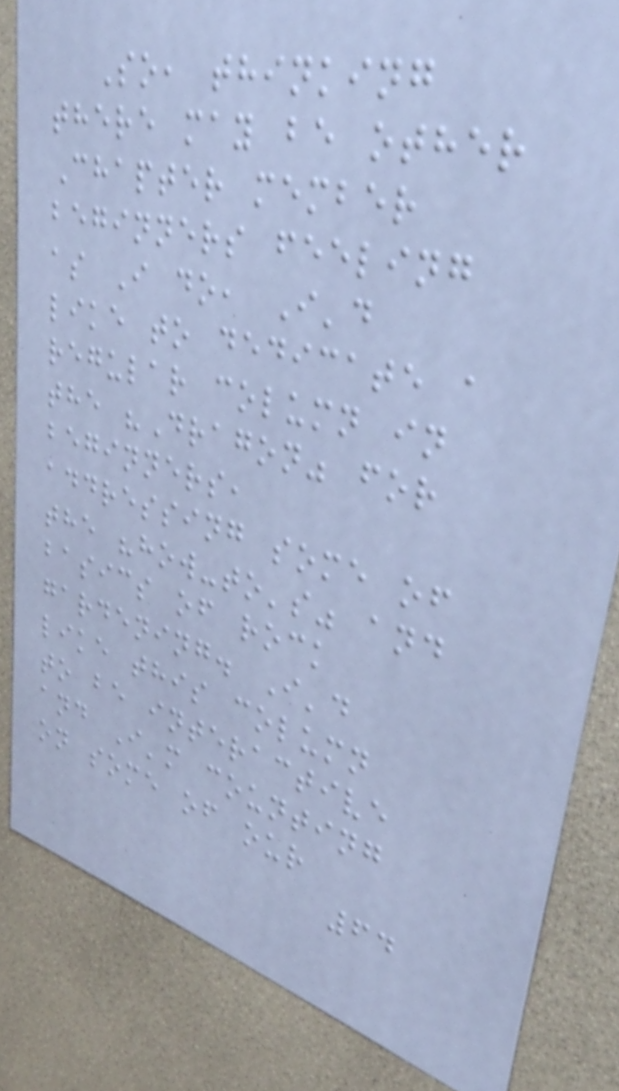So, thinking
there may be other
Chapter member
beginners feeling
as I do, I'd
like to dedicate a
regular column in
the "Dragon" for
beginners,
addressing some of
the "how-to's" and
basics of rock
gardening. I'd
like this column
to be interactive
and I'm counting
on some of our
64
